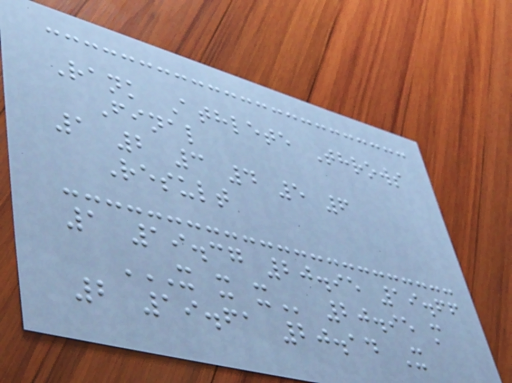Rank Athlete Throws
Final
1 2 3 4 5 6
Result
1 19.37 20.95 19.66
X X X 20.95 m
2 19.61 20.14 X
